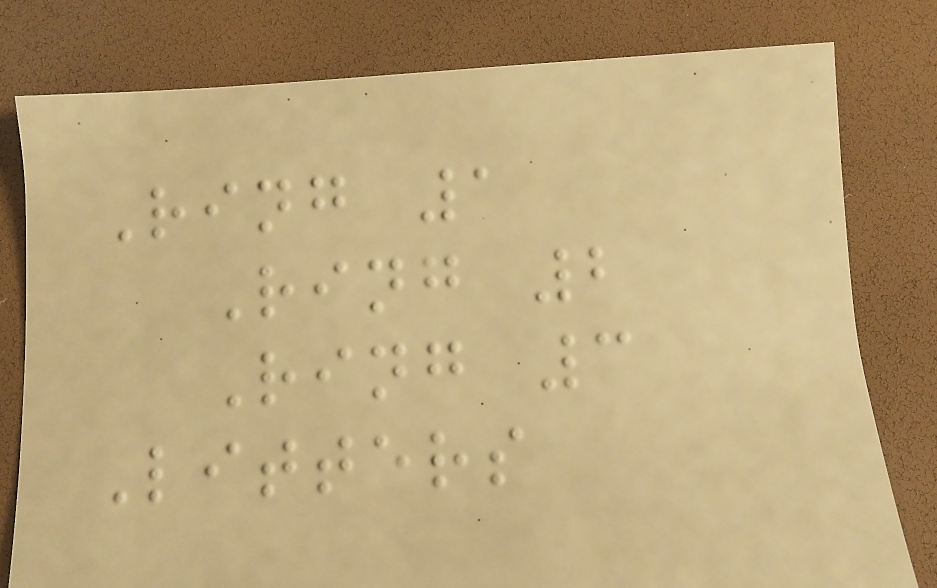Ring 1
Ring 2
Ring 3
Litters
